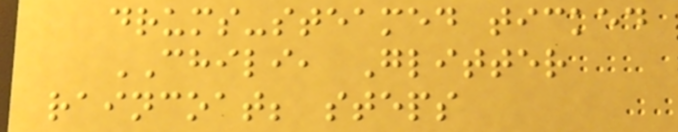drums-steamed ticked
CHILI, Glitter
raincoat; steps
